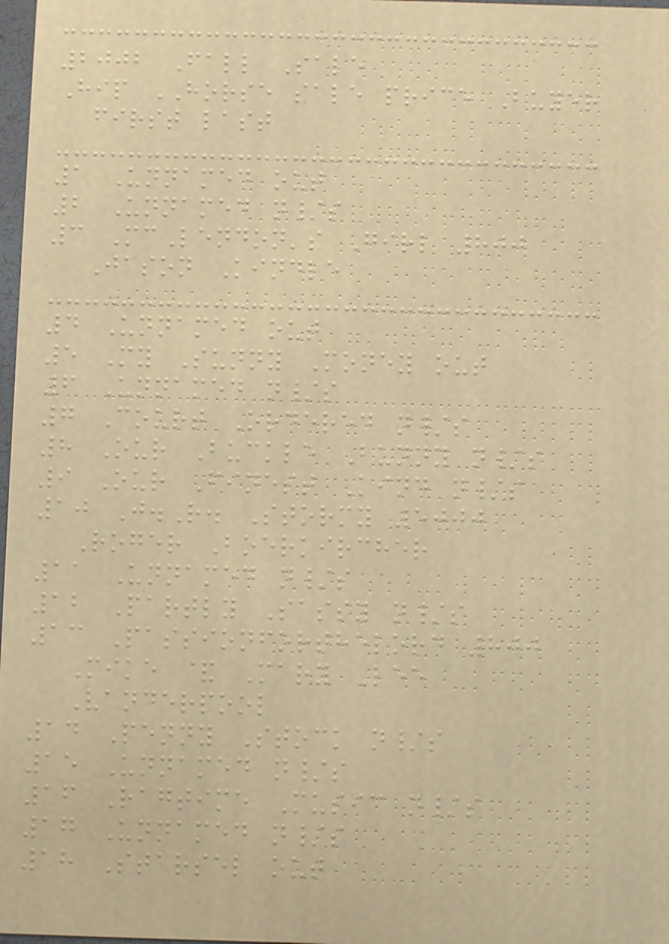2002 Fall Sale
Hip HORSE sale price Buyer
first last
1 Unnamed out
2 Unnamed n/s
3 McLendon's Girl 800
Jason Kindle
4 Unnamed out
5 My Sunny Money out
6 Unnamed n/s
7 Court Ordered n/s
8 Our Buckle Bunny n/s
9 Our Finest Kind n/s
10 J.R. Stormy 5000
Roger Boerkircher
11 Unnamed n/s
12 Partly Sassy n/s
13 Passionforthelord 800
Mike & Mary Lee
Vanderpool
14 Penny Stock n/s
15 Unnamed n/s
16 Ragtime Music n/s
17 Unnamed n/s
18 Starsel out
